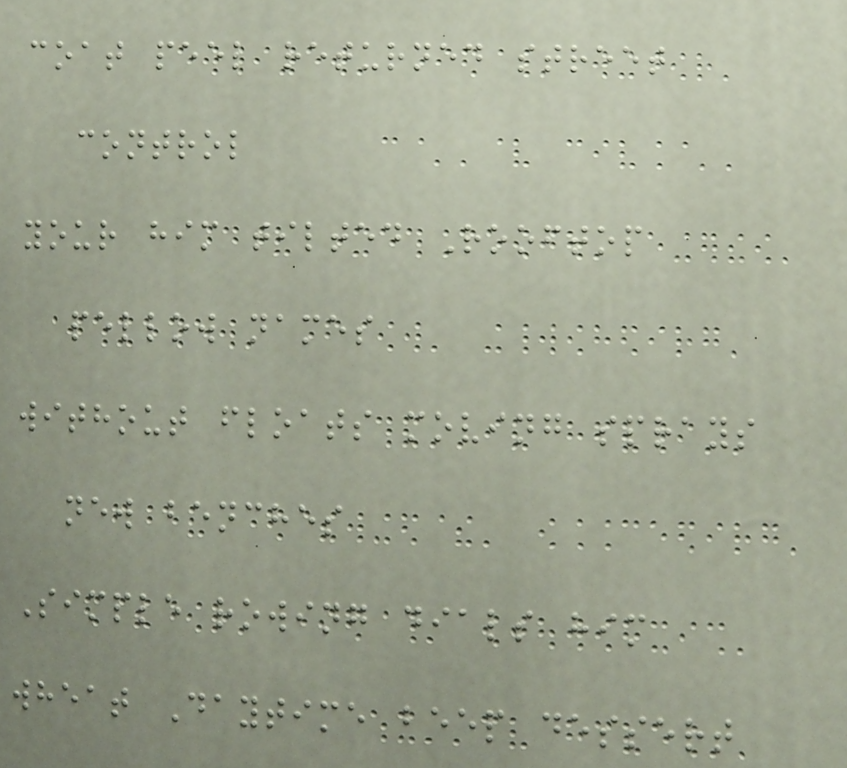coat peel returned street
control
your him tilted Rooftop
pellow names
without floats moving sprays
new benches
Simple rowing dials him
wheat Daytime beep dessert
